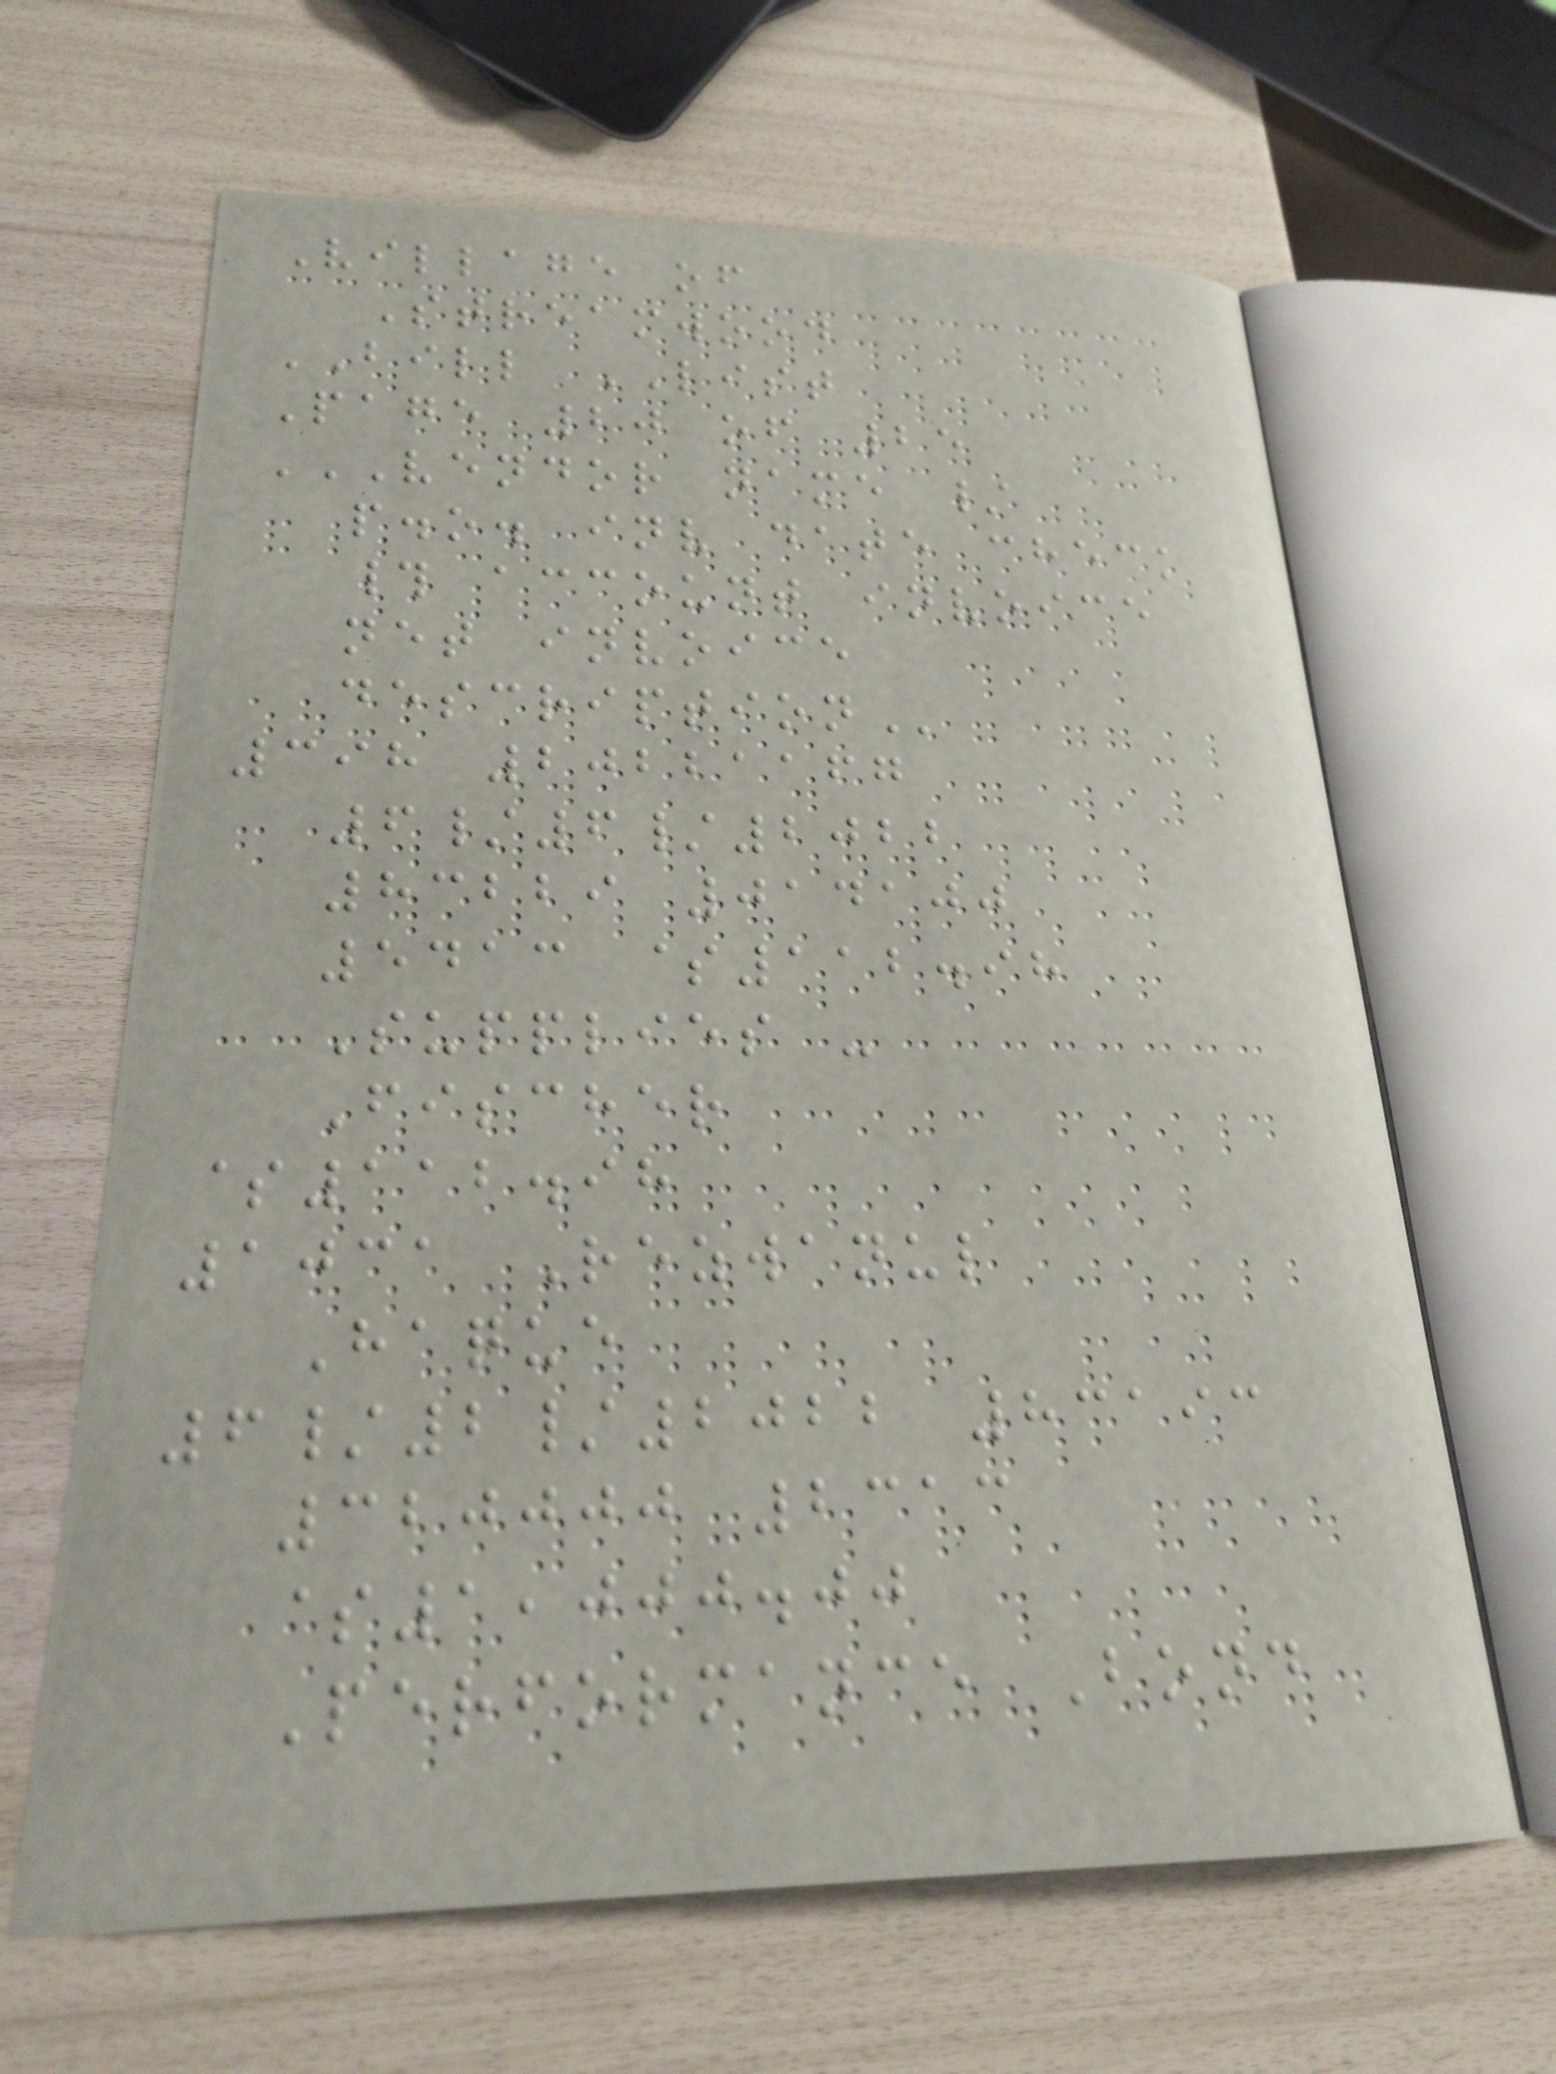Village of
Streamwood
BILL LIST
Page 20 of 25
VENDOR NAME /
P.O. INV DATE CHECK
# ACCOUNT INVOICE
NET INVOICE
DESCRIPTION
398 20221167
6/6/2022
83229 014100
5413 $112.98
Supplies -
Fischer
$112.98
1031 Rezwanul
Haque
6/2/2022 83193
320000 2313
$1,000.00
Performance Bond
